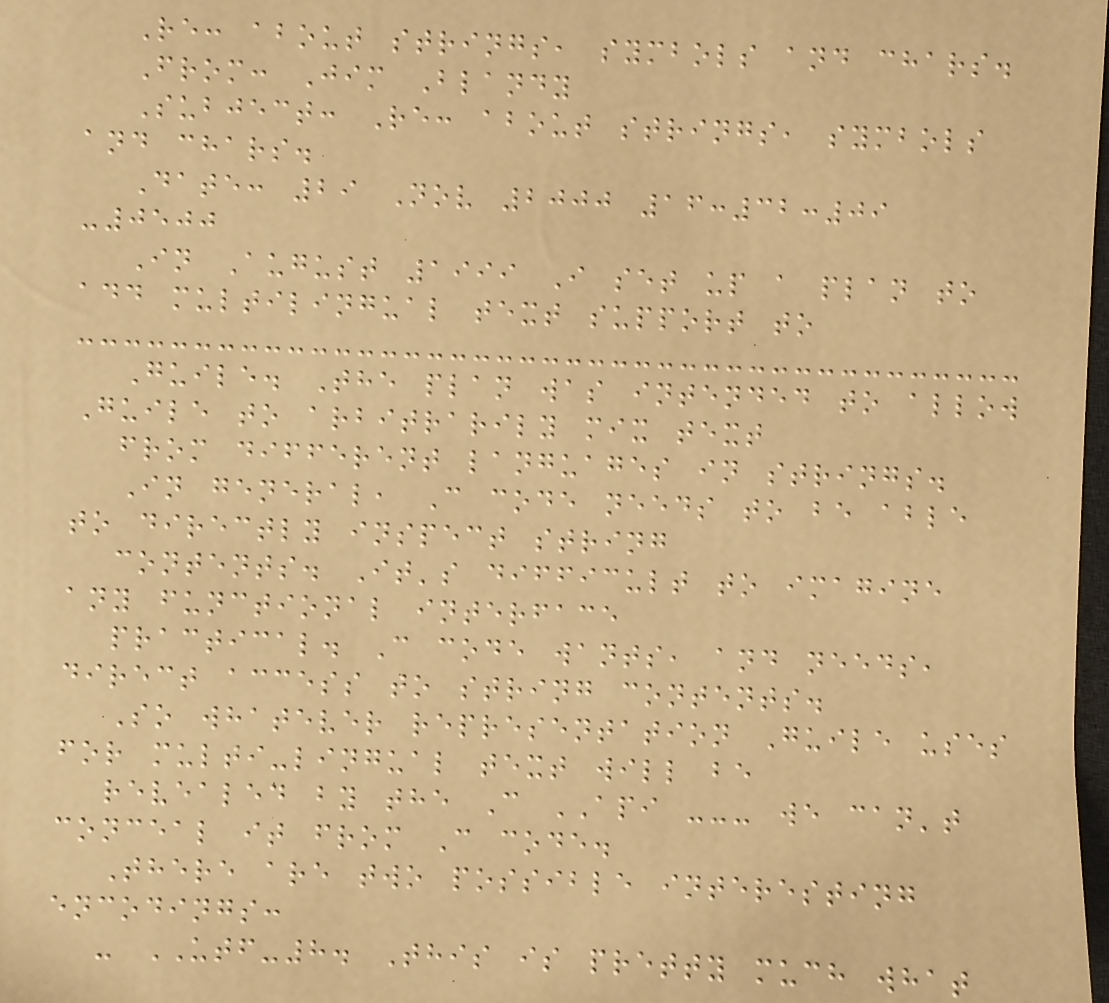Re: about strings, symbols and chars.
From: Jim Blandy
Subject: Re: about strings, symbols
and chars.
Date: 29 Nov 2000 16:32:09
-0500
In August 1999 I set up a plan to
add multilingual text support to
Guile. The plan was intended to allow
Guile to arbitrarily mix text
from different languages in strings.
In general, C code needs to be able
to directly inspect string
contents. It's difficult to imagine
any functional interface
practical. C code wants, and needs,
direct access to string contents.
So whatever representation Guile uses
for multi-lingual text will be
revealed by the C API --- we can't
conceal it from C code.
There are two possible interesting
encodings:
- UTF-8. This is pretty much what
